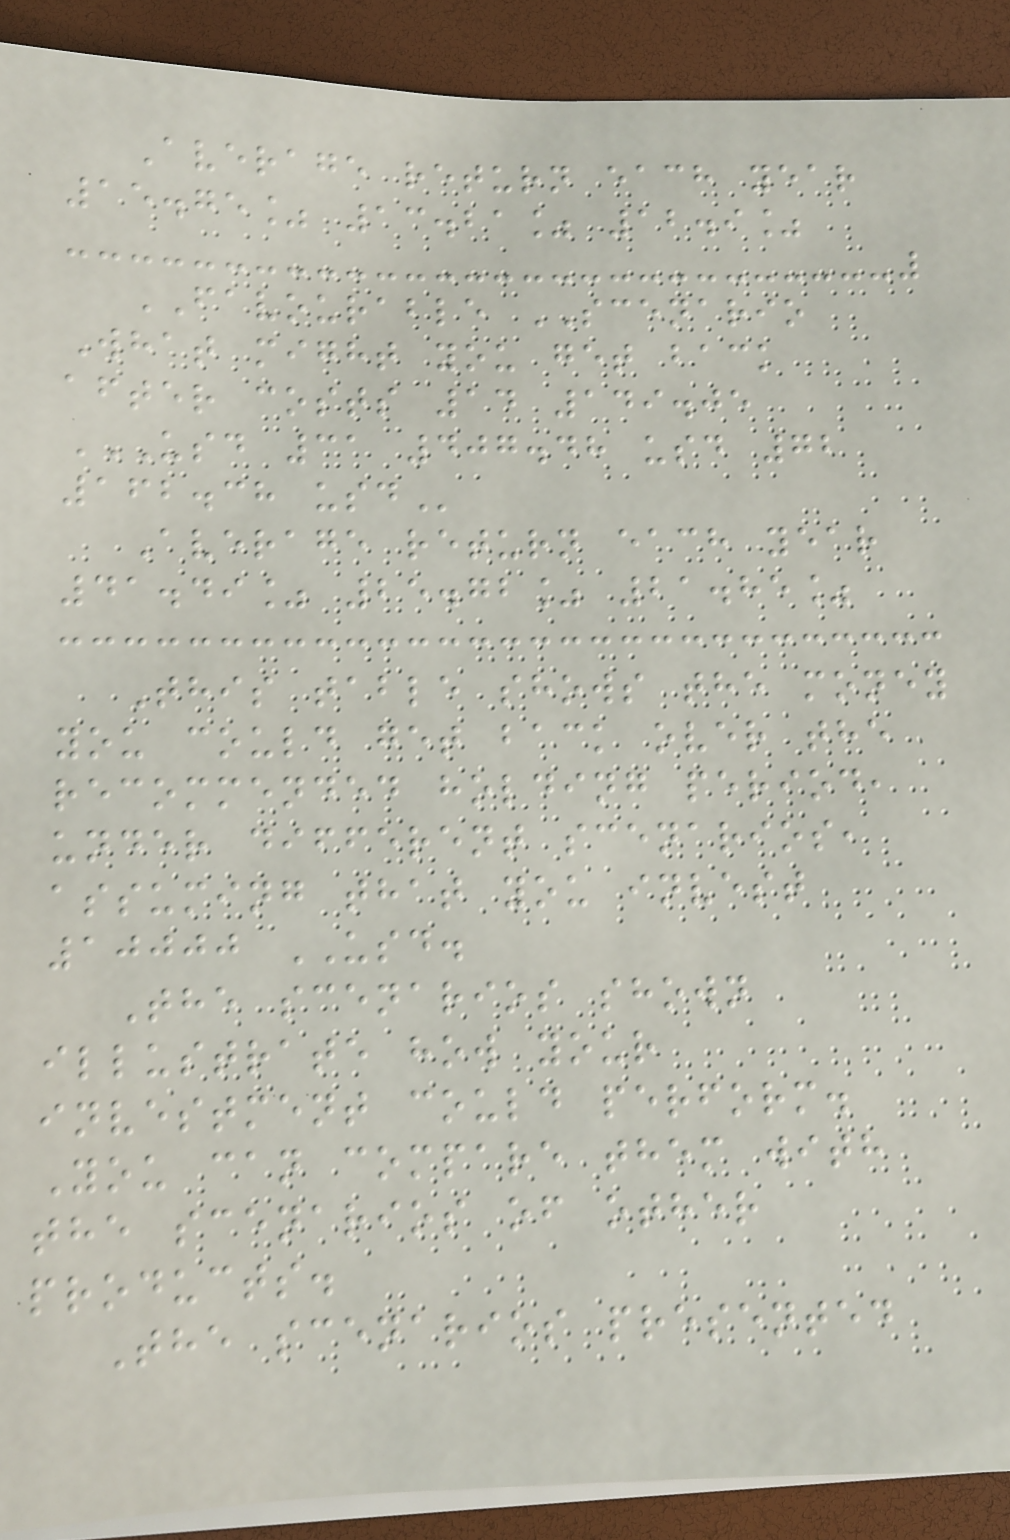Average return each year
15.75% 13.21% 12.9%
FAVOURABLE SCENARIO
What might you get back
after costs 14 149.05
USD 31 407.48 USD 72
162.38 USD
Average return each year
41.49% 25.72% 21.85%
This table shows the money
you could get back over the
recommended holding period,
under different scenarios,
assuming that you invest
10000 USD.
The scenarios shown
illustrate how your
investment could perform.
You can compare them with
the scenarios of other
products.
The scenarios presented
